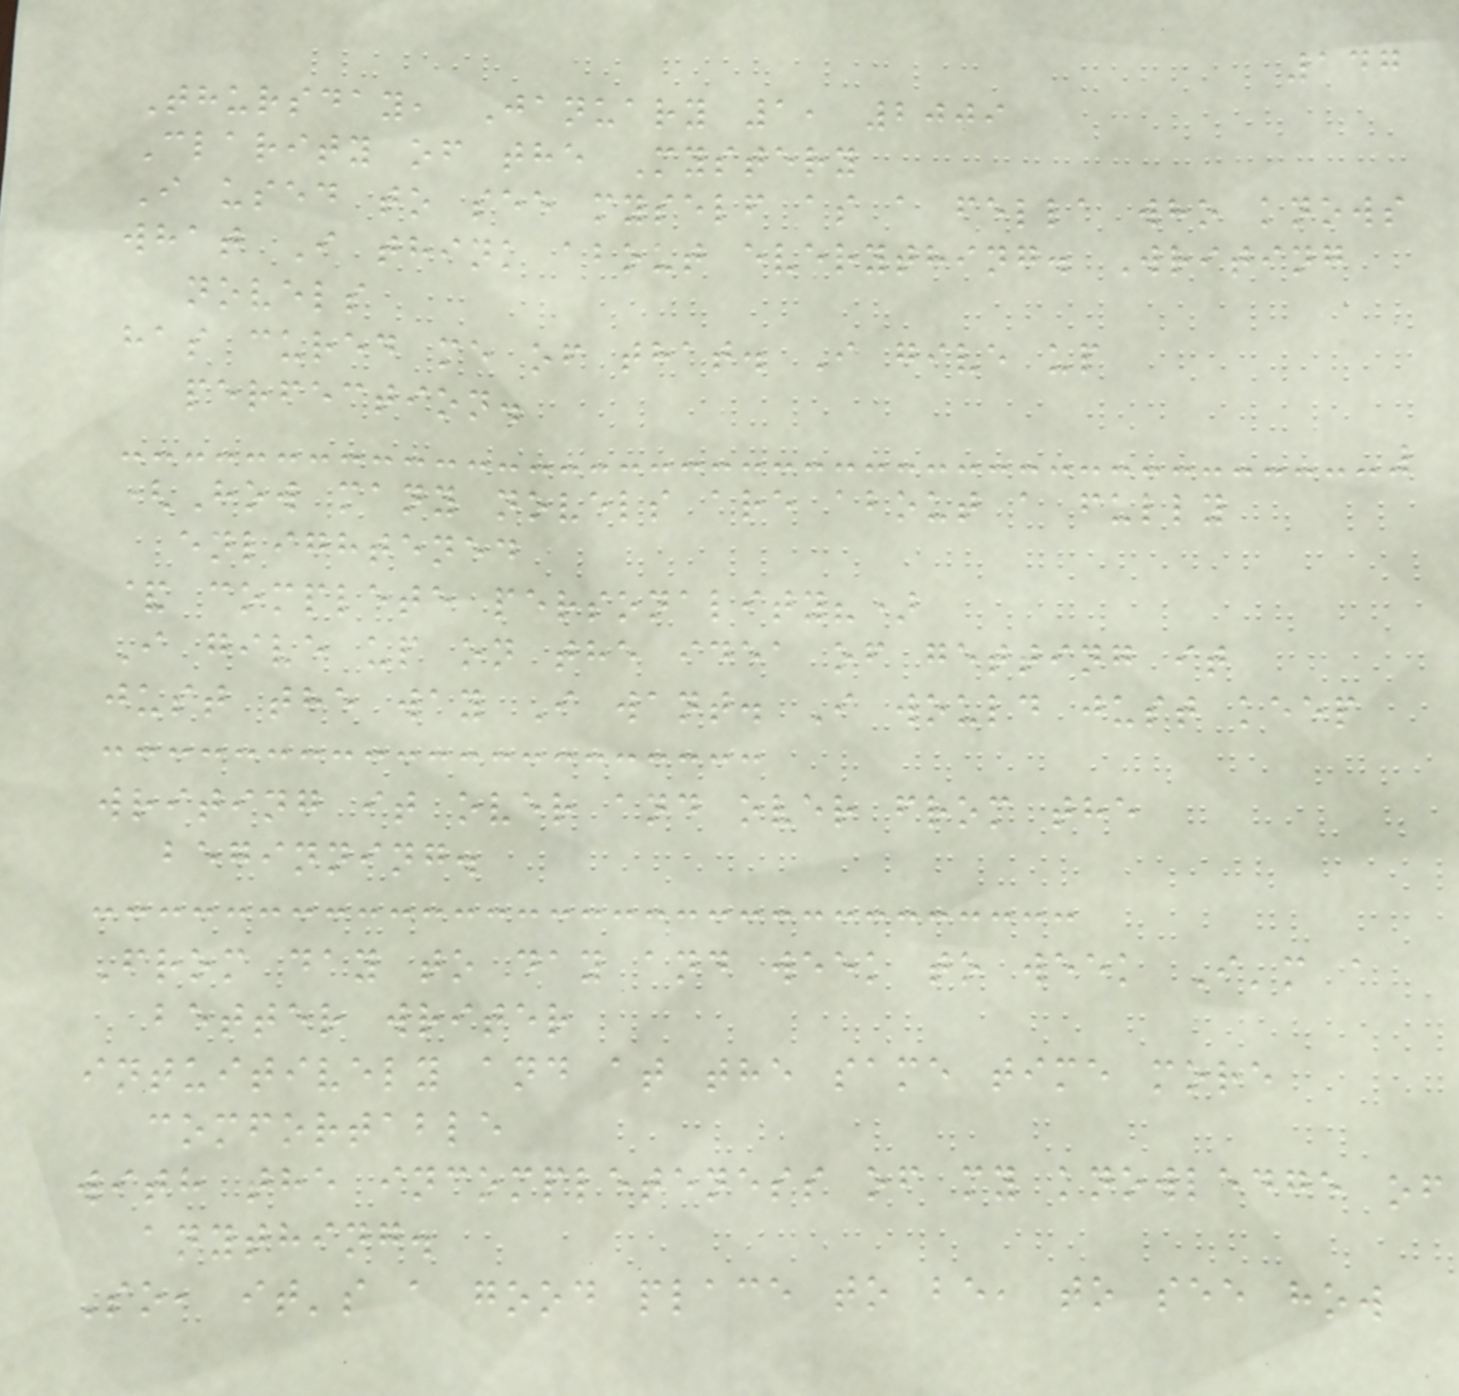147
Thursday, January 1, 2009
Clarity of the Mystery
I used to see myself as a fella who knows
what I think about everything. Writing
novels
has cured me of that. I give up
perfection.
(How many novels are about a fully
enlightened
& complete personality?)
I give up on the idea of getting it
just the way I want. I would just keep
writing it over and over from the
beginning.
From day to day and week to week I'm a
better writer
intuitively and at the same time more
comfortable
with the incompleteness of my knowledge of
anything.
So, it's a good place to be, to see how
